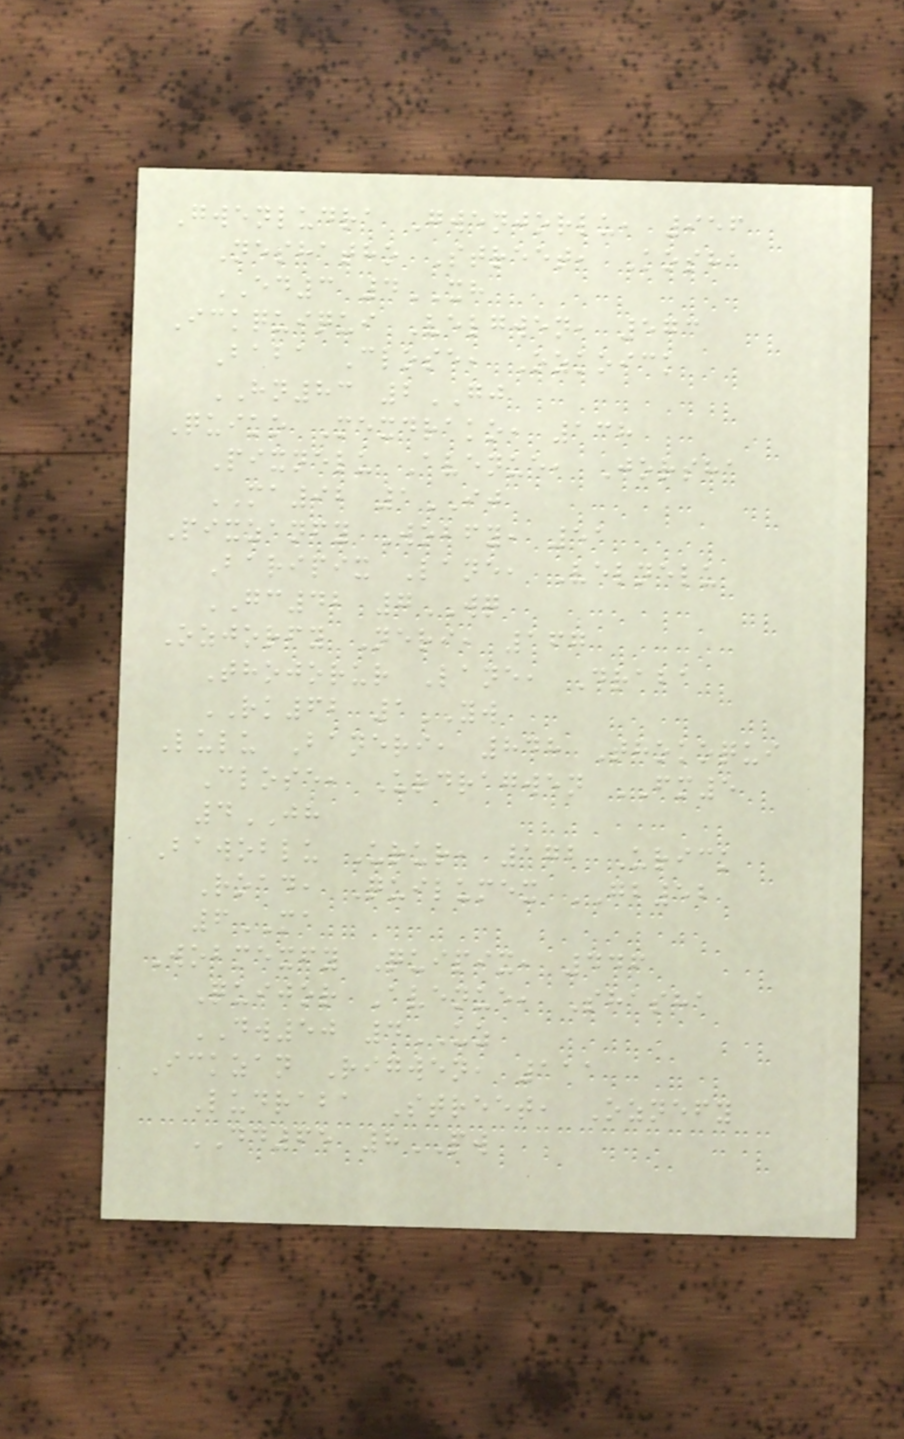Gwenludra Gwenjorlu, 956
Neshatho Street, Kosha
ED3 4XH
Ickquiqui Velgwen, 573
Baba Close, Ozkoick
HN83 2GJ
Quiko Mexdrako, 138
Pixnelu Avenue, Jorsha
MA92 1IJ
Pixzanfy Wobfy, 51
Baripix Lane, Velnelu
GC42 7WQ
Ozjorfy Neri, 167
Thojorur Lane, Draba
RK62 1YW
Lulu Baneri, 848 Thokoqui
Close, Urdragwen FM5
4JH
Bawoblu Urur, 172 Urick
Road, Quilumex GB52
6MA
Wobmexfy Quipix, 446
Quijor Avenue, Shasha
DW50 4UZ
Ickzan Rigwen, 111
Ludraba Street, Oznefy
DD65 8PW
